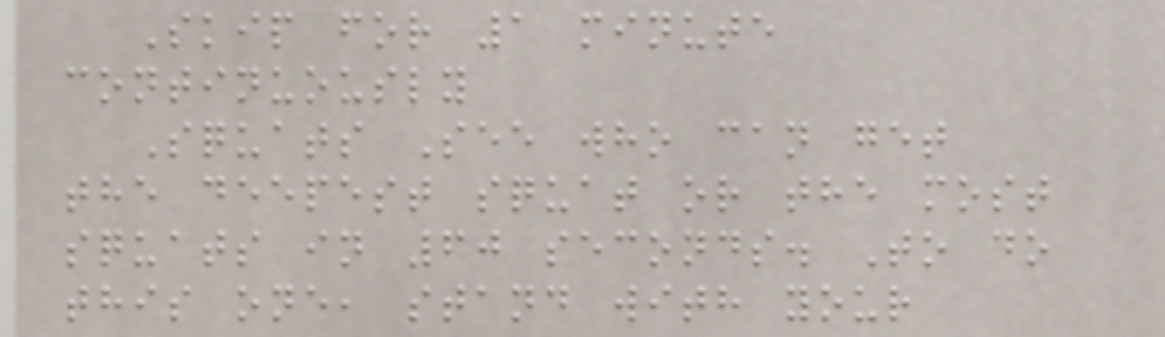Skip for 1 minute
continuously
Squats See who can get
the deepest squat or the most
squats in 60 seconds. To do
this one, stand with your
